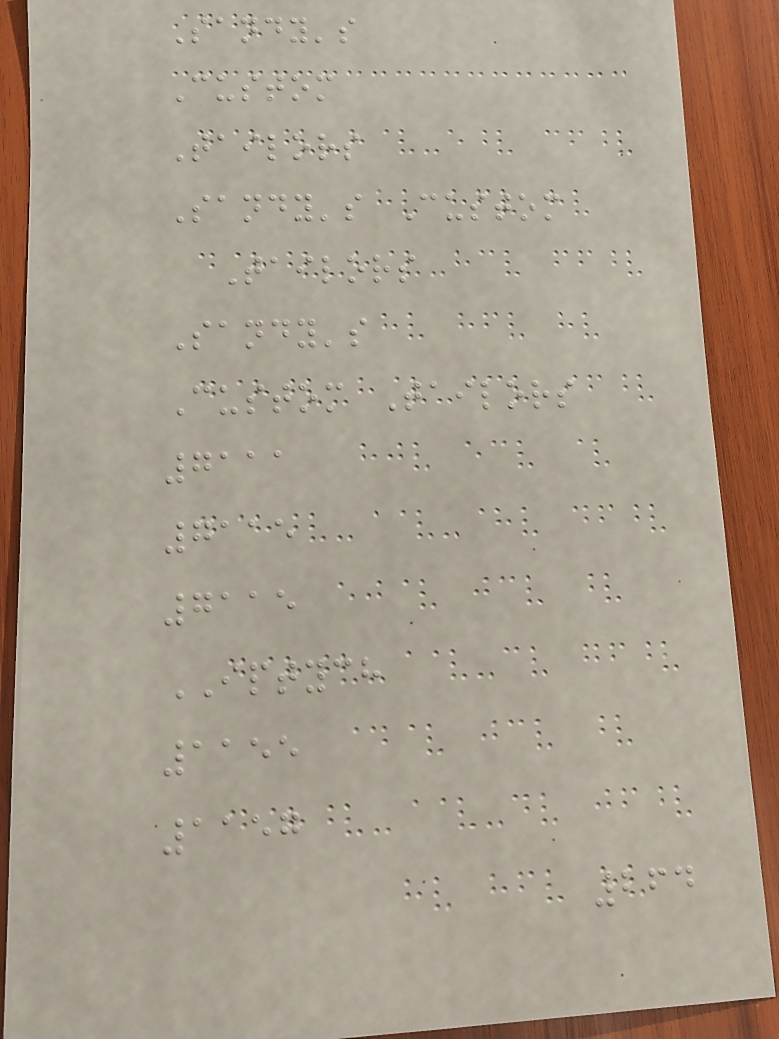Sandy's
Custom
Tailors
Sandy's Custom
Tailors
Sandy's
Custom Tailors
7111
7115
7115
IPTYCH
1155
1157
264
